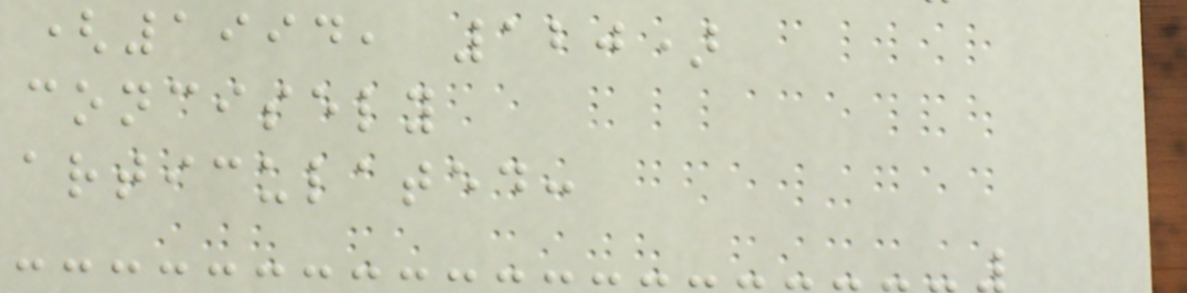(1994, 120)
concisely
articulated:
